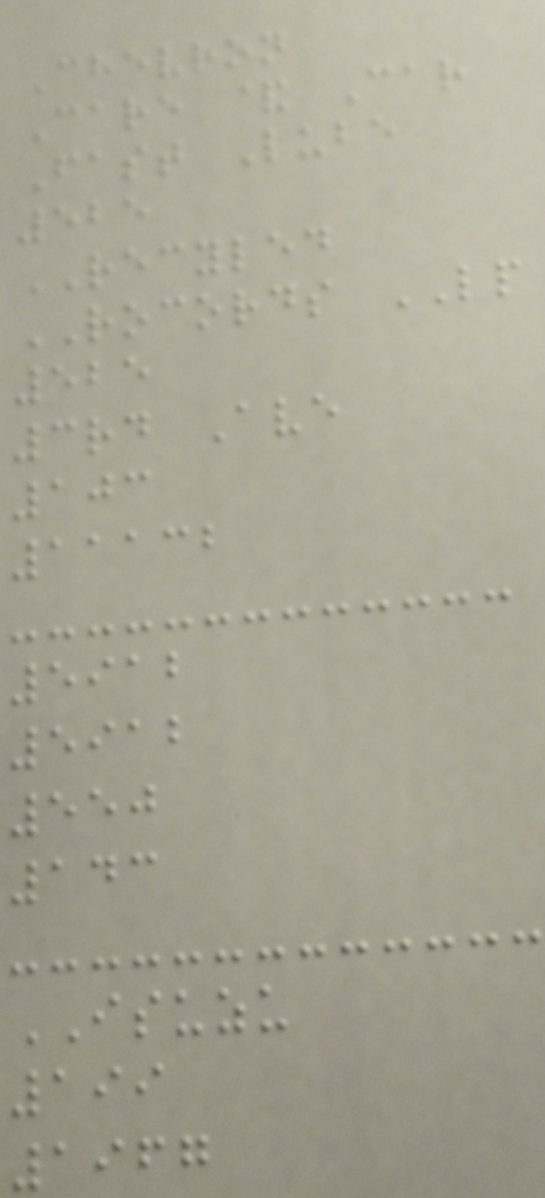Chevron
Care & Car
Fast Lube
525
RECYLED
ROCORDS LP
525
3rd Ave
103
11132
5912
5912
550
143
ISUZU
199
1967
